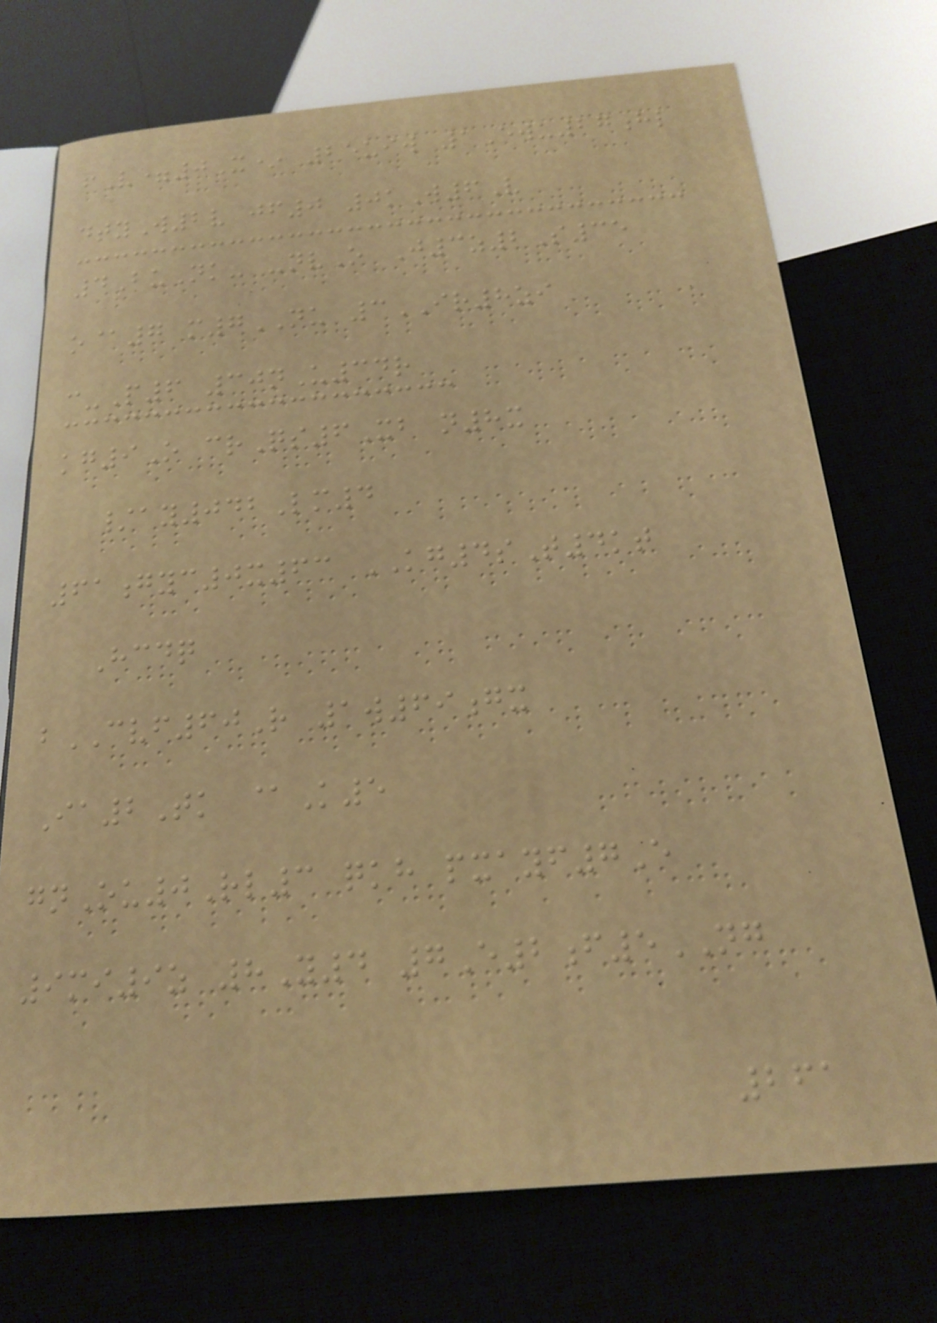fV=0X* 25uiw 1Ewu27hl
dtyW2v jf0 0kW6V
4BuNk- -nvO J3z2S35
o@7 m7NU 3IR8zi
c-P6 30nU34r
kg9O crQs6Xb n8x
/ay042Lm4
61gyc0x63 KG4sT4kt
Hcdq
bCVF60R 1w69gx
Ia2Tk @K5
gnOu0Rl3 qkh pxayf7E
9mi9z 8Y4 7E2f5NG
261
